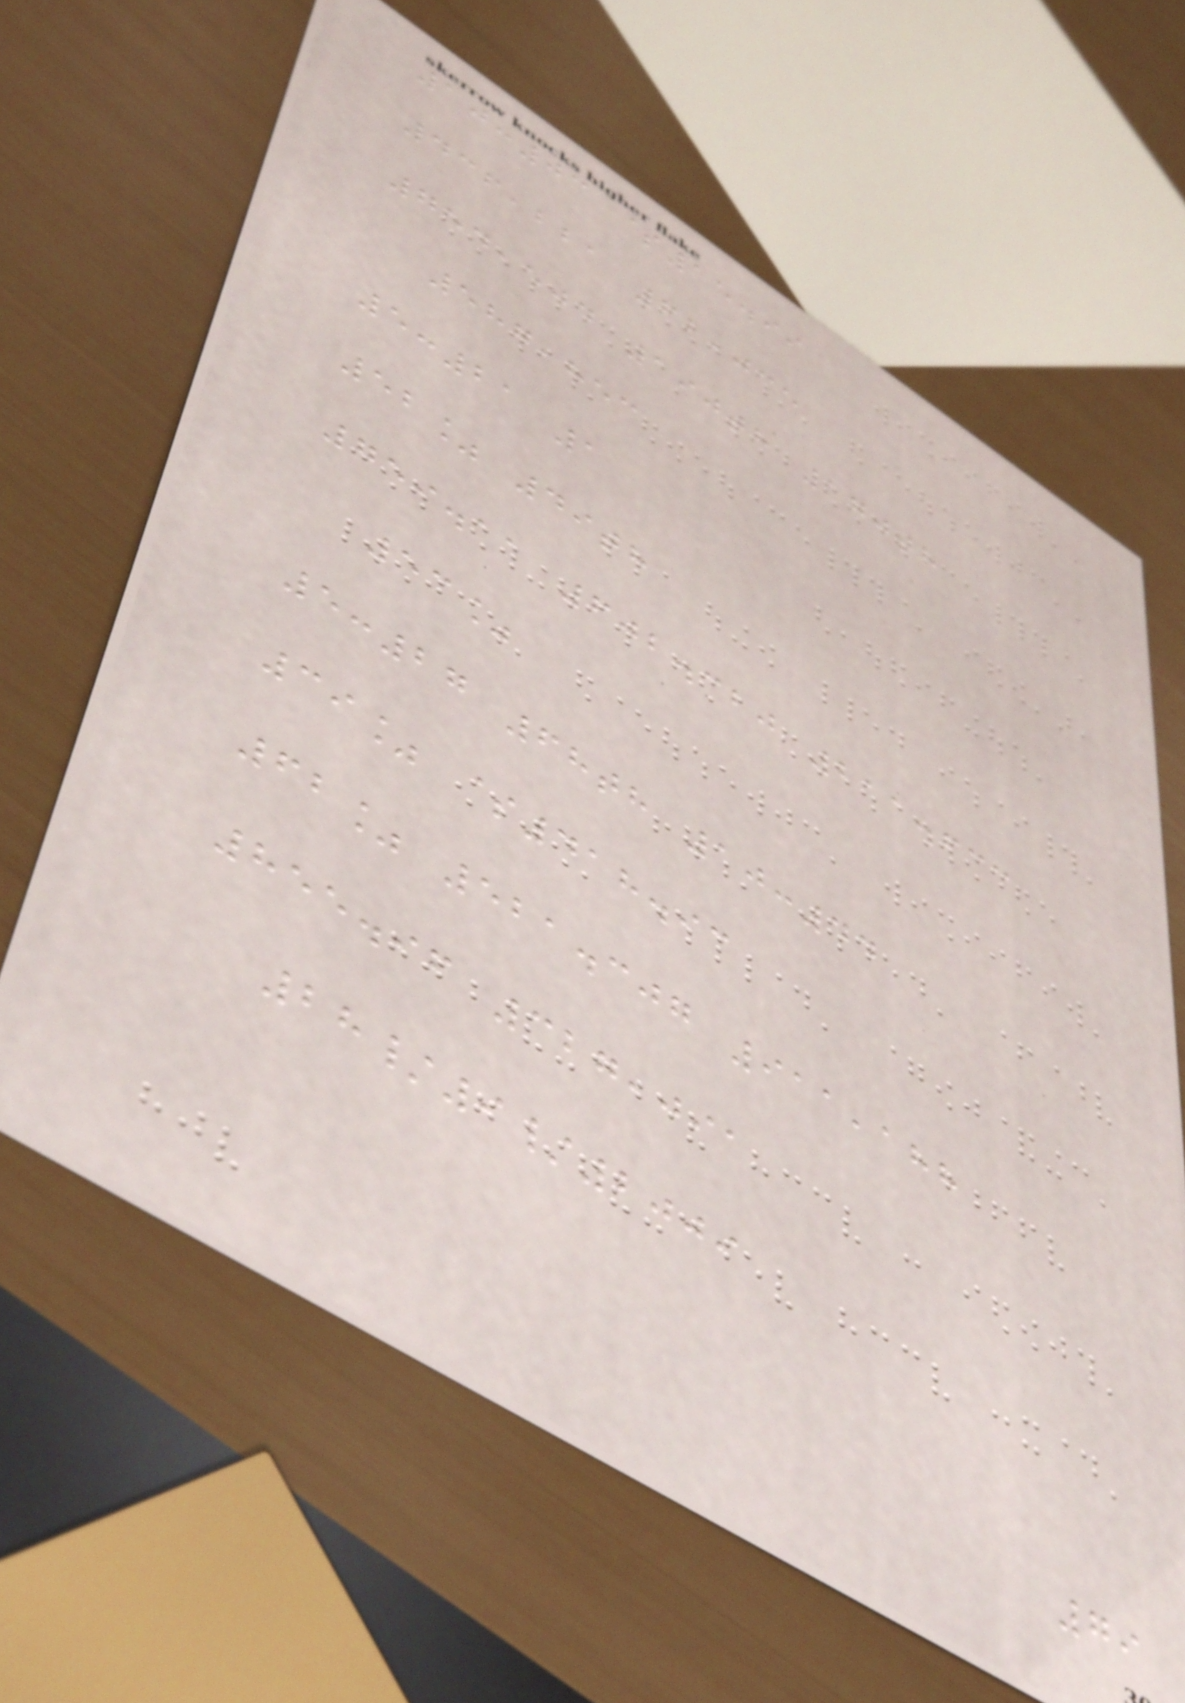10:03 $15.99
436,221 62,035
754,504 190th 170th
587,853
5:21 1
52% 49th
759.11 602.320 211.633
53%
5:27 68th 10:44
39% $418.93
62% 521.307 911,188
855.96 327,091
28/9/2009
79
